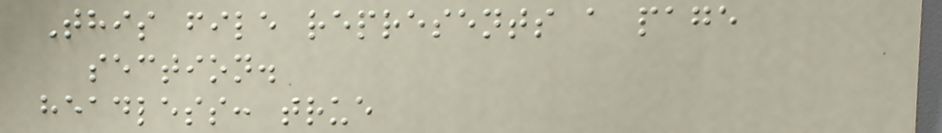This file represents a page
section.
headless: true
